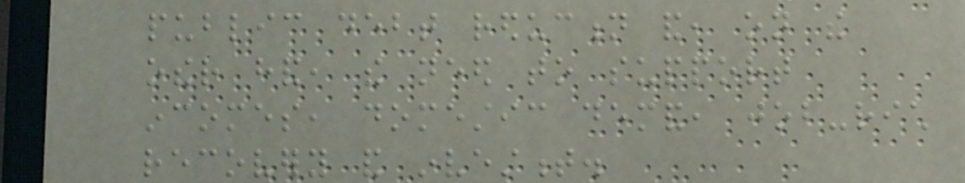public debt reduction and, on the
other hand, the need to support
incomes, domestic demand, job-rich
recovery and investment.
